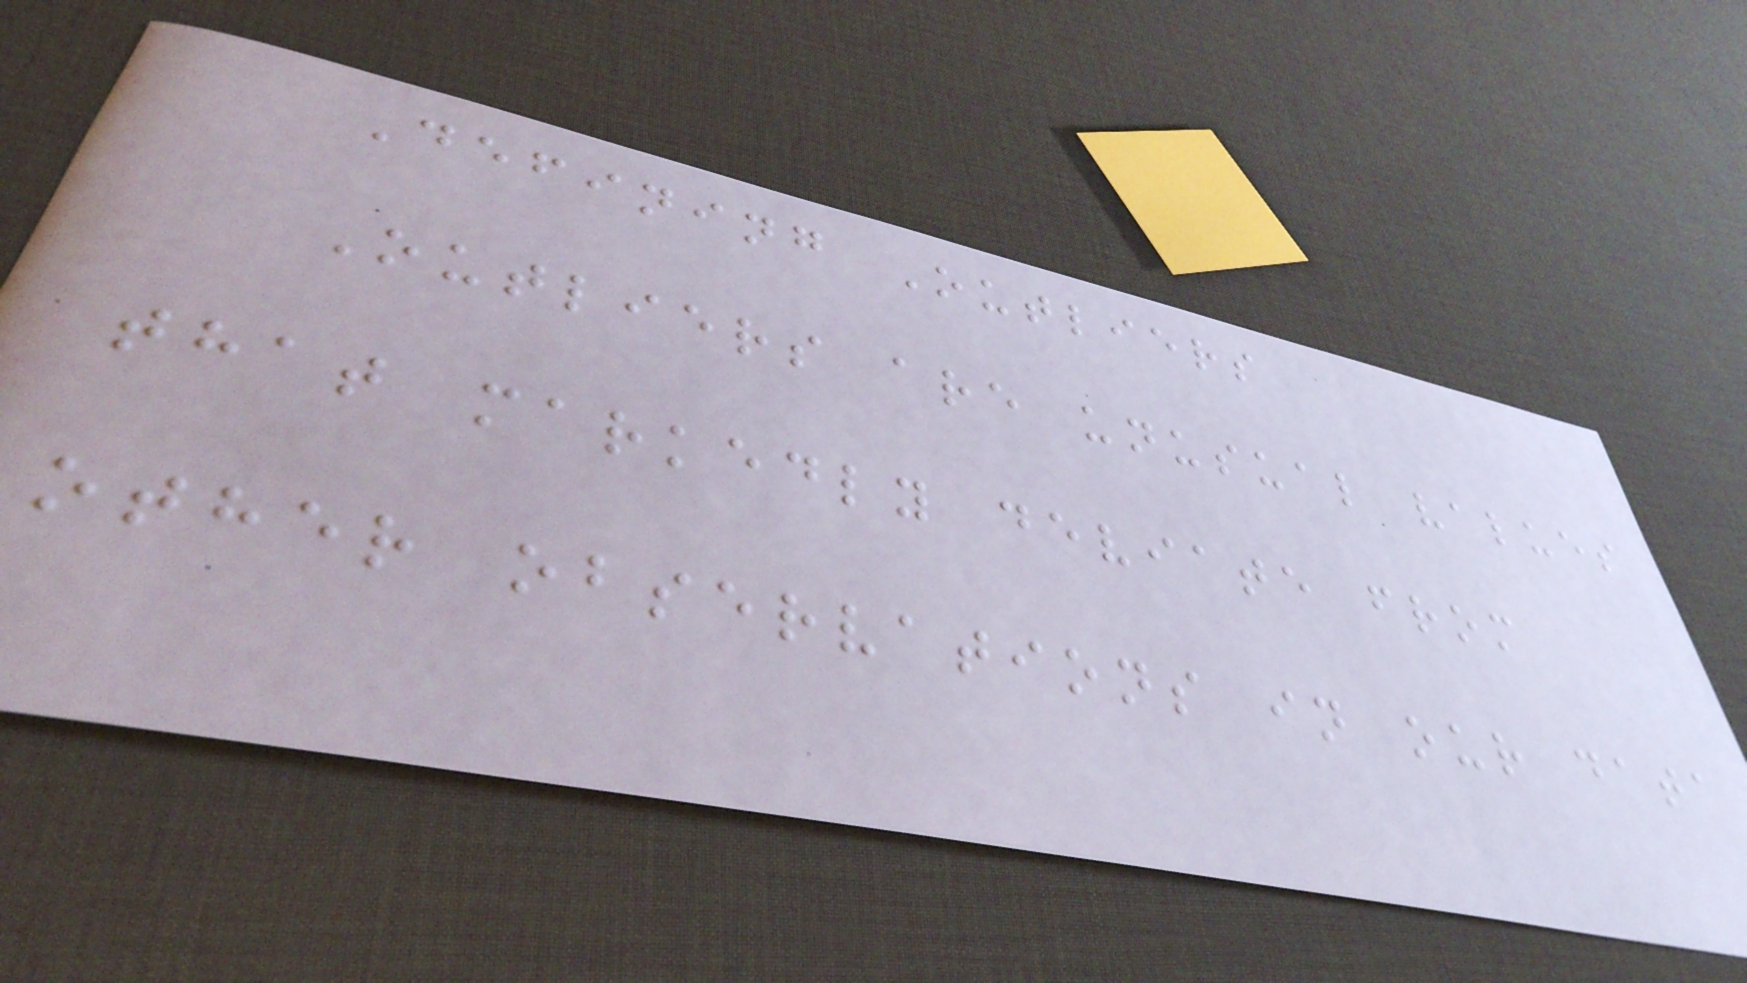Defining Outliers
Outliers are unusual values
that markedly deviate from
other observations in our data
